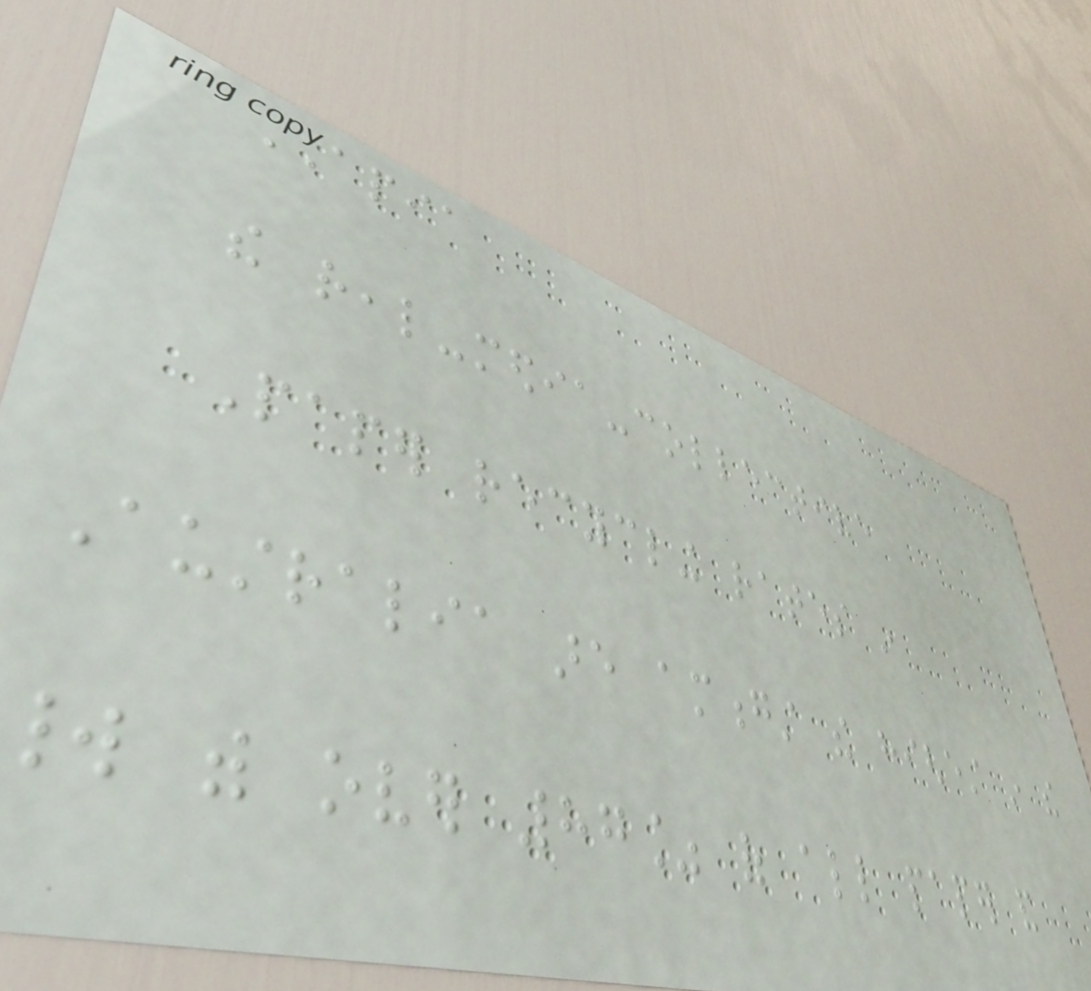APIA
the real-media-collective
Paper recycling rates in
Australia are amongst the highest in the
world with over 87% of all paper and
